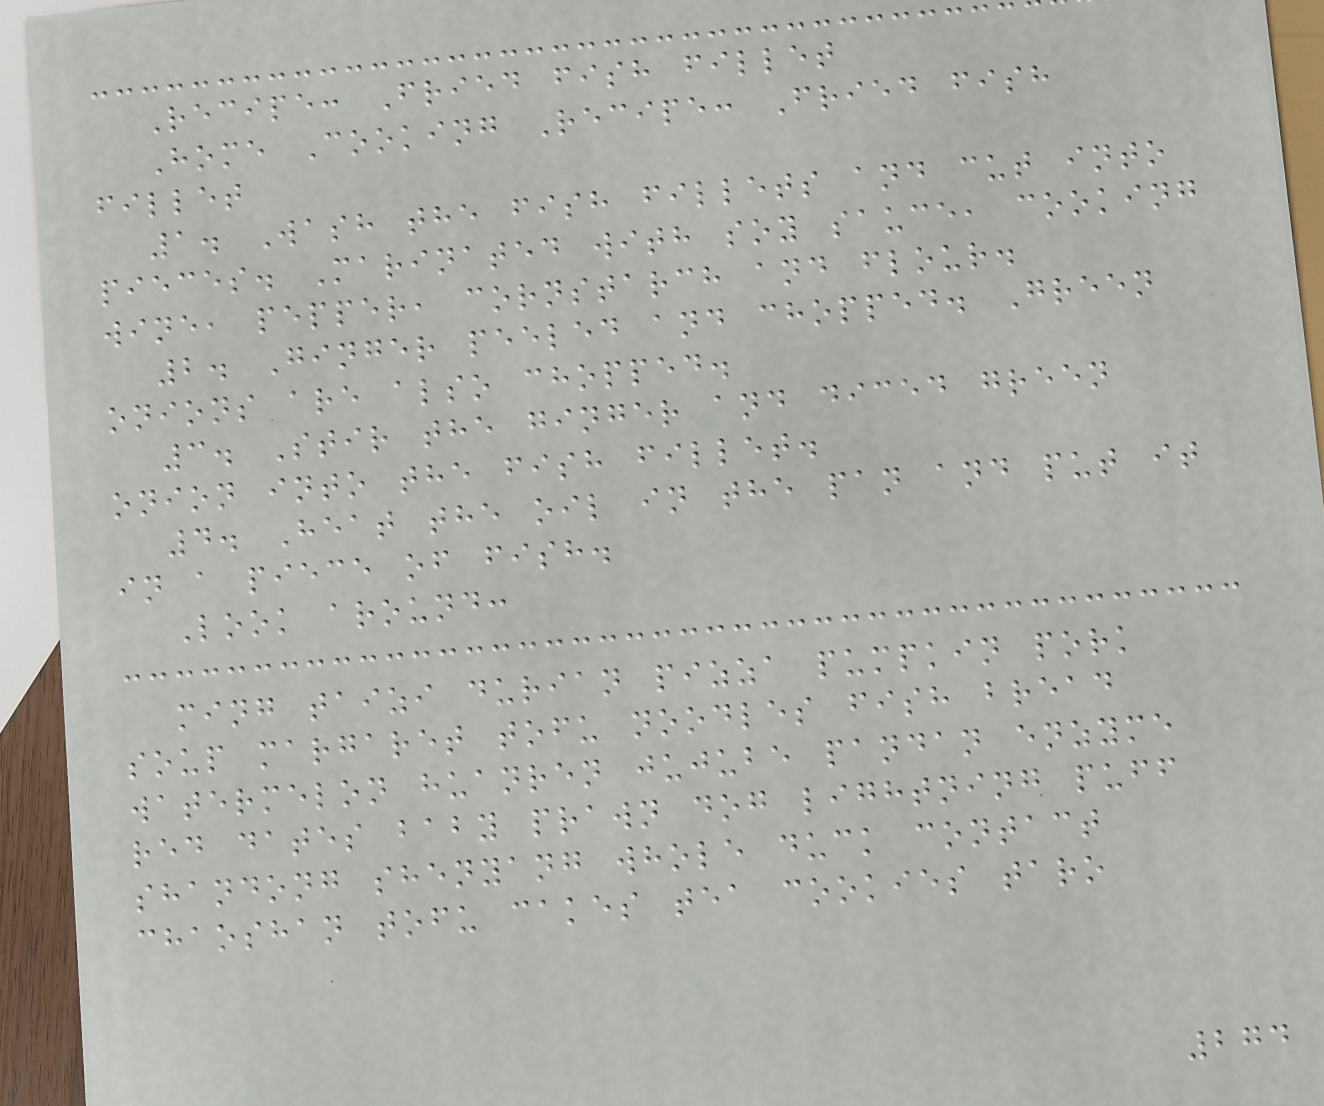Recipe: Fried fish fillet
Home Cooking Recipe: Fried fish
fillet
1. Wash the fish fillets and cut into
pieces. Marinated with soy sauce, cooking
wine, pepper, cornstarch and flour.
2. Ginger peeled and chopped. Green
onions are also chopped.
3. Stir the ginger and diced green
onion into the fish fillet.
4. Heat the oil in the pan and put it
in a piece of fish.
Look around:
ming taizi durian pizza pumpkin pork
soup margaret tofu noodles fish bread
watermelon huanren jujube pandan enzyme
red dates baby prawn dog lightning puff
shandong shenyang whole duck contact
chaoshan tofu cakes tea cookies taro
274
